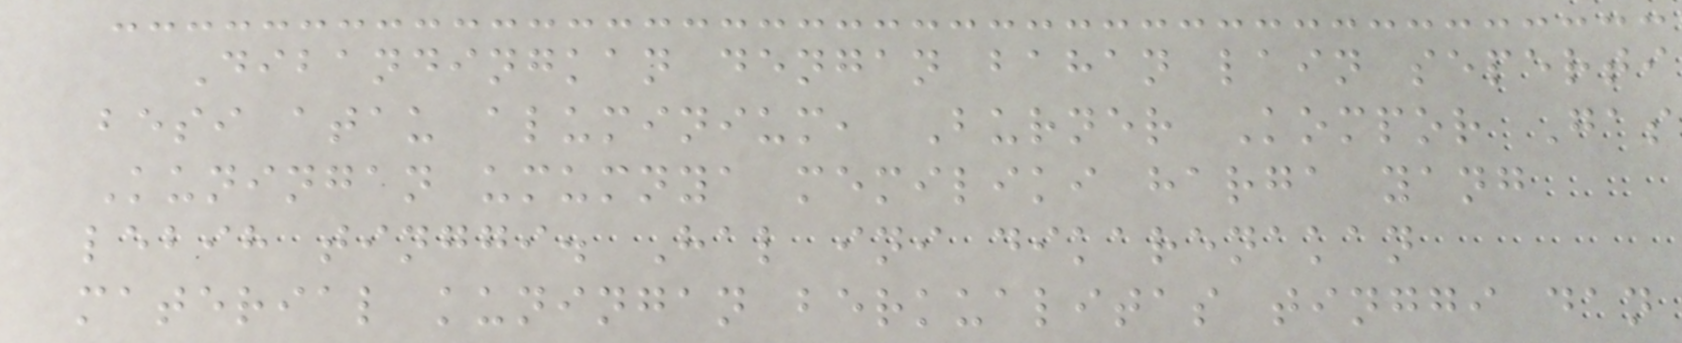Dibandingkan dengan bahan lain seperti
besi atau aluminium, Burner Kompor Gas
Kuningan umumnya memiliki harga yang
lebih tinggi. Hal ini dikarenakan
material kuningan berkualitas tinggi dan
